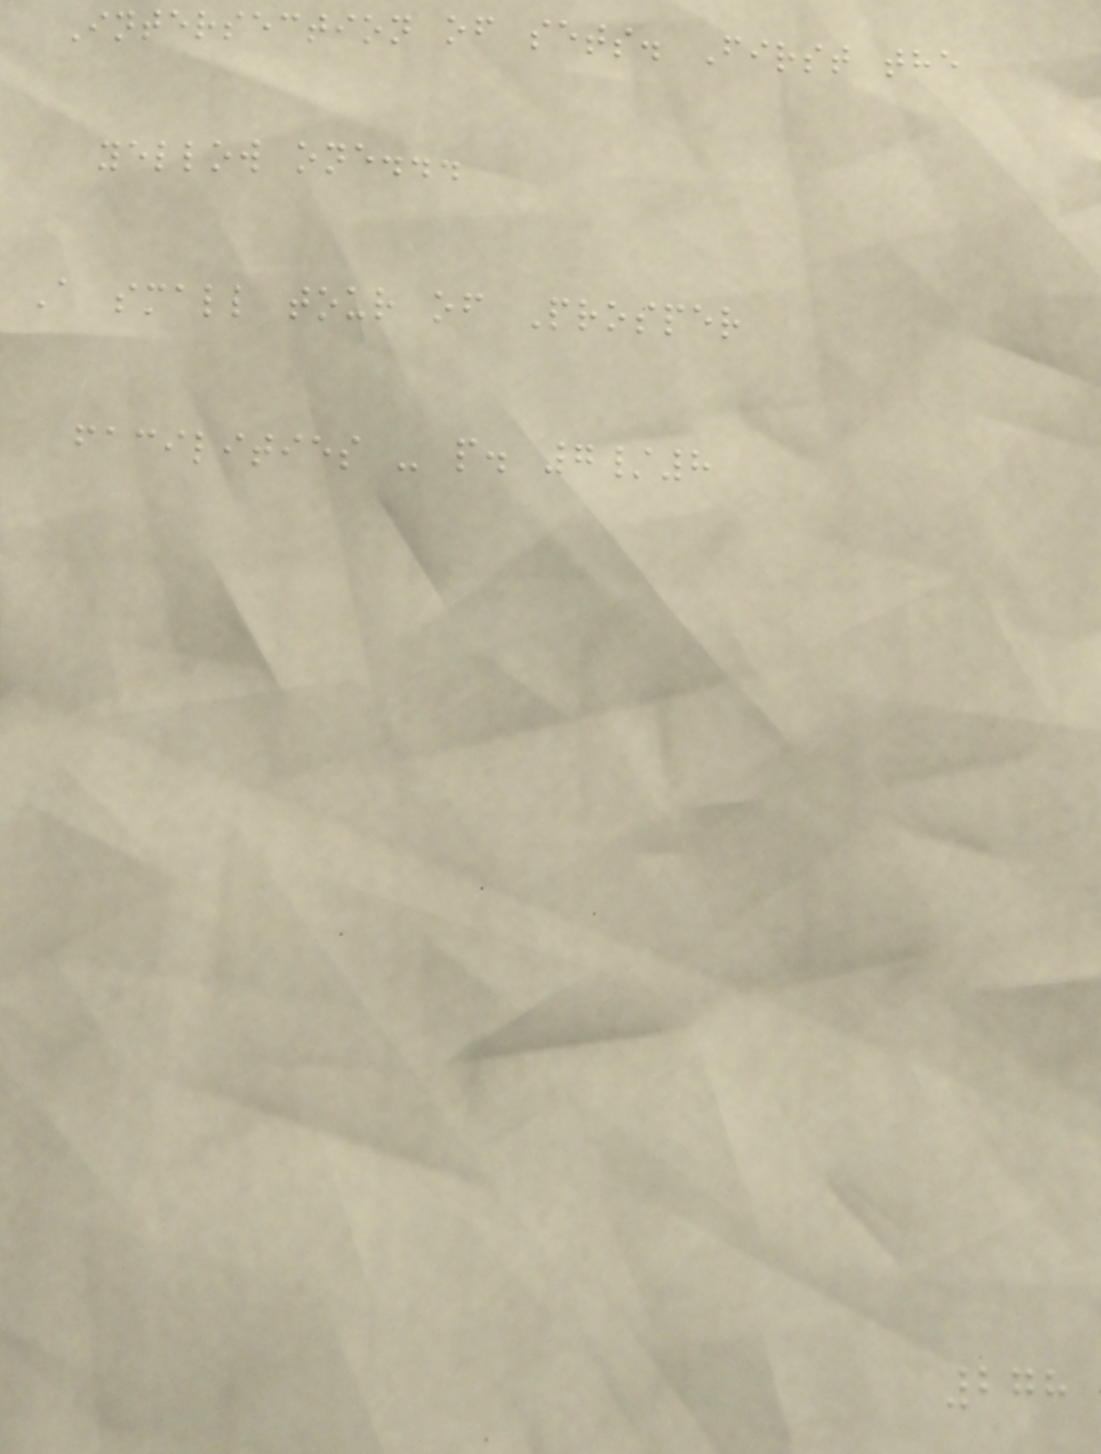Intersection of sets. First the
yellow one...
A small tour of Prosper
facilities - p. 7/8
278
